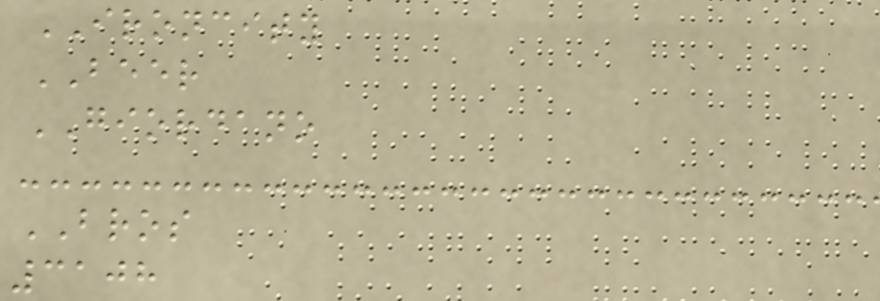IRONCITY
BEER
GIORDANO
BROS
3108
